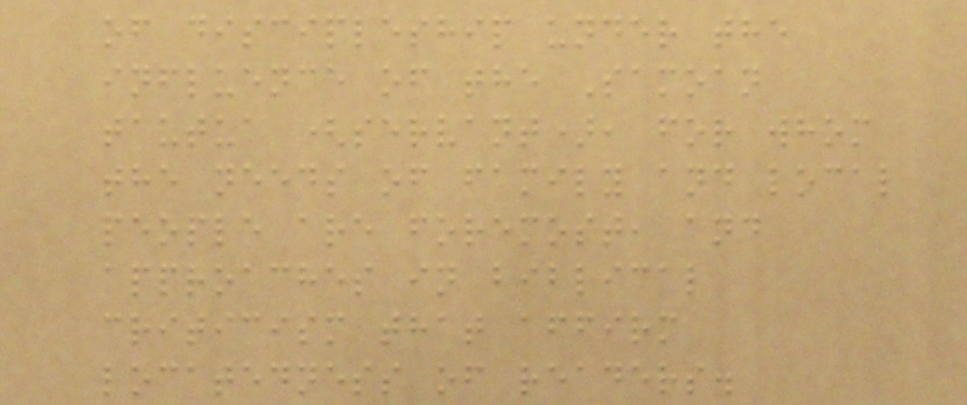of discipleship under the
influence of the Samoan
tautua (servant), for whom
the needs of family and local
people are foremost, and
approaches in biblical
criticism that affirm
locatedness of readers.
